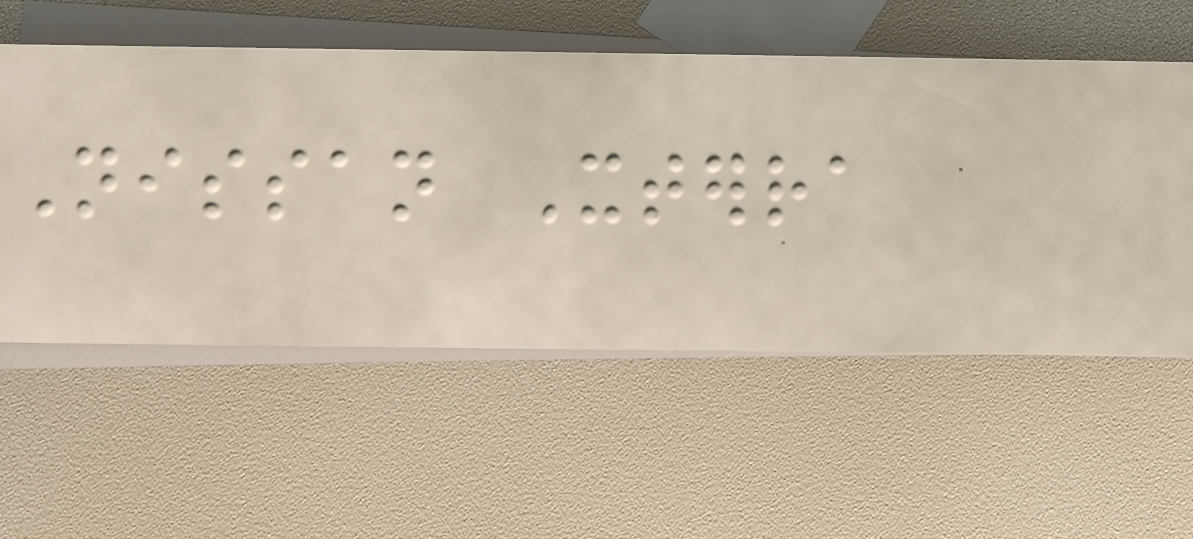Nissan Xterra
